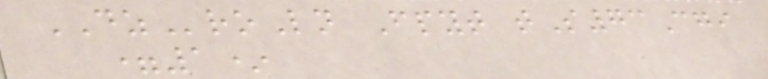DZroLn Fpyt tS73Cgi
=1*
